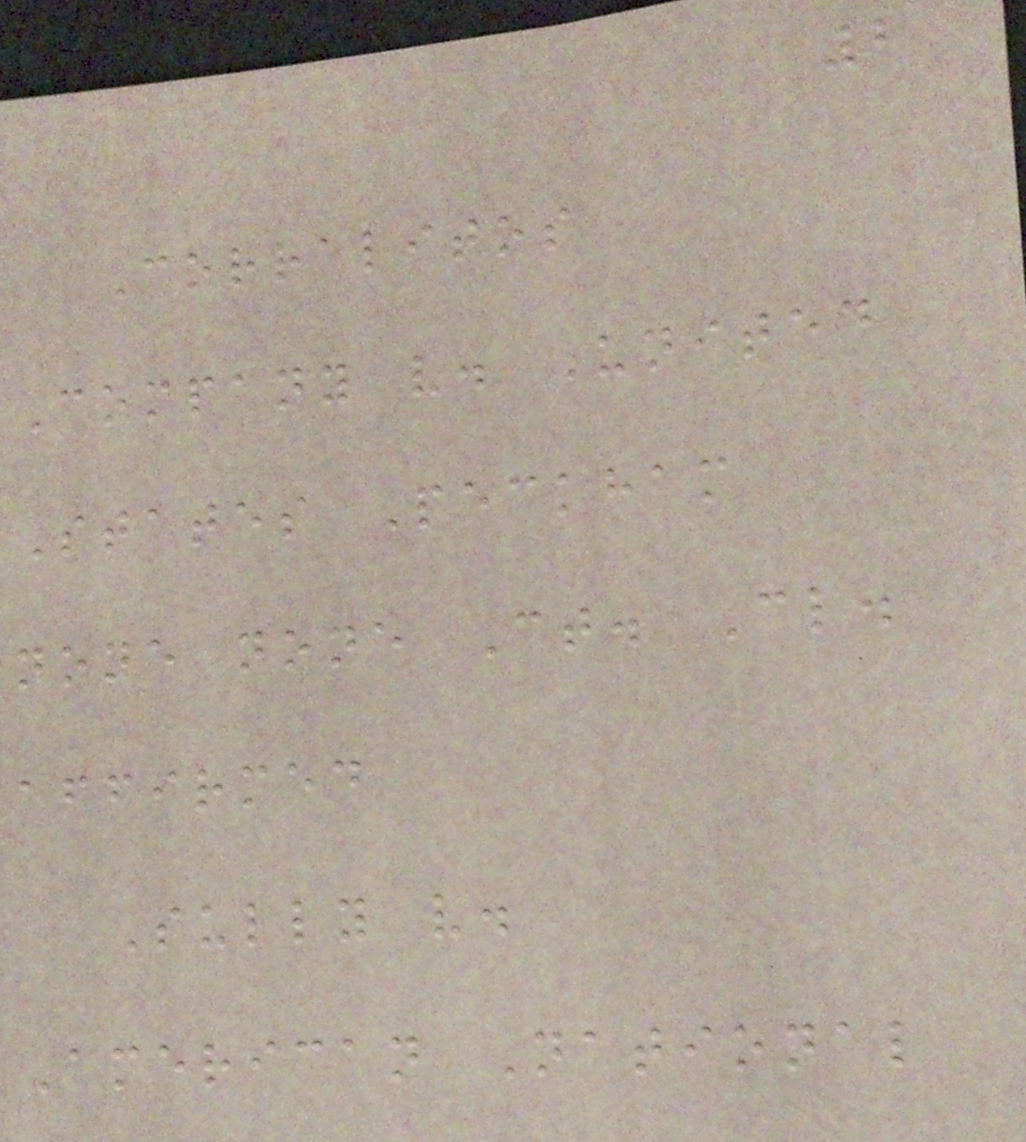2
Corralitos
Company v. United
States Peckham
none none Ct. Cl.
affirmed
Sully v.
American National
